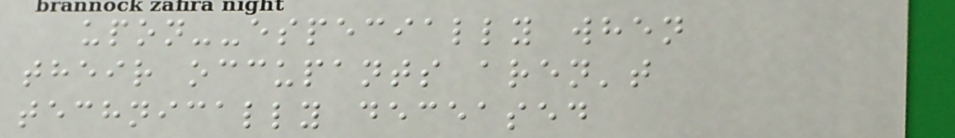upon--especially when
their occupants aren't
technically deceased
